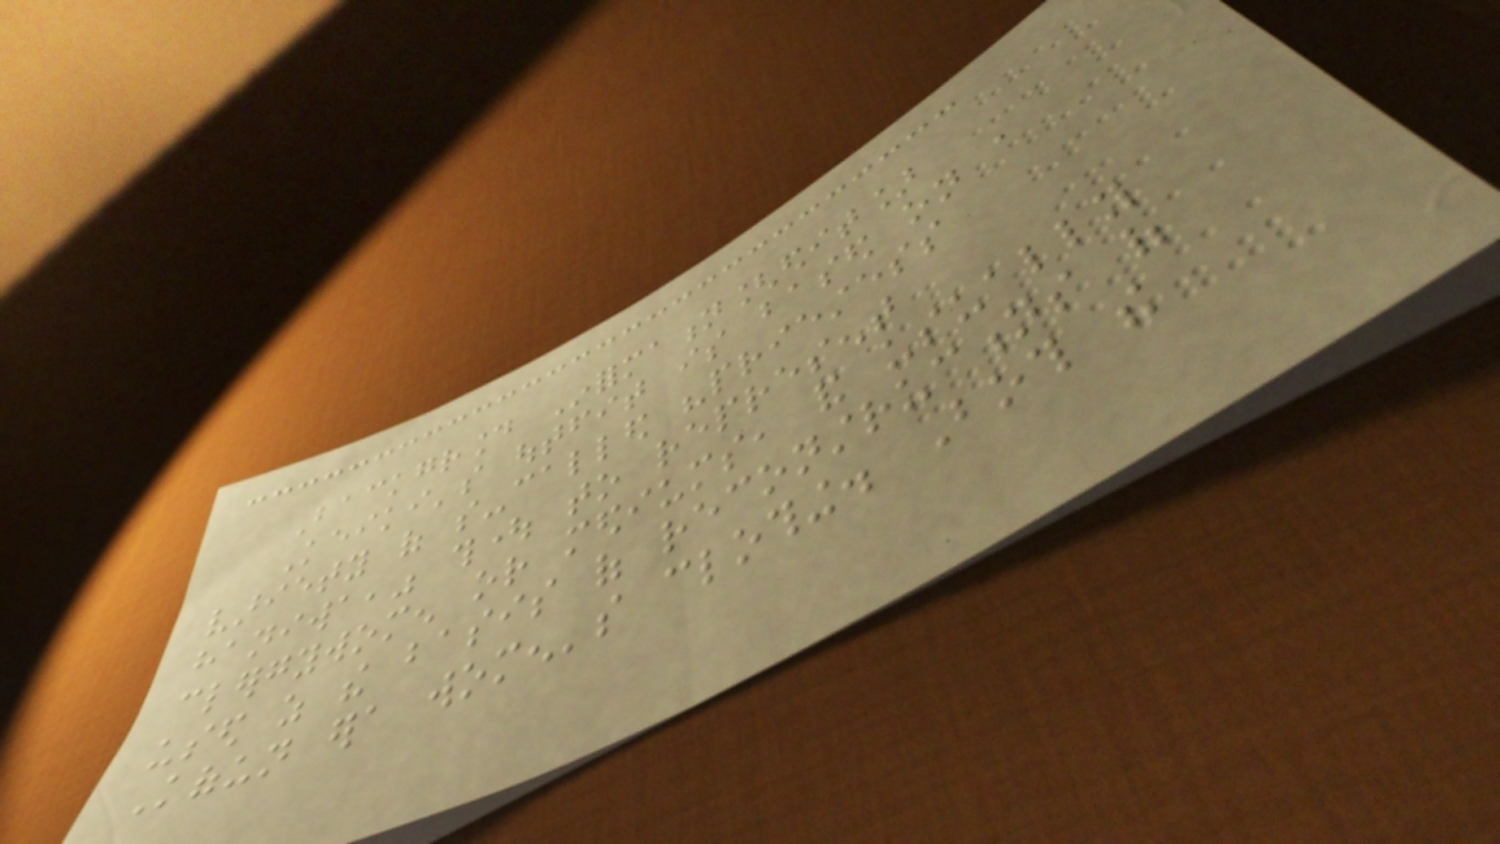Background Information[edit]
Keiki's outfit is based on a
variety of so-called "priestess
haniwa," thought to represent
clergywomen or mediums, and usually
used as the basis of reconstructions of
Kofun era women's clothing. Both the
